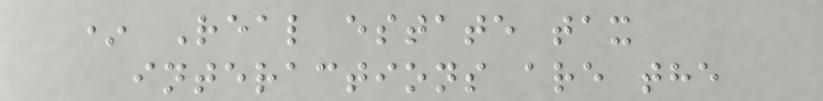* Real estate tax
interactions are the
